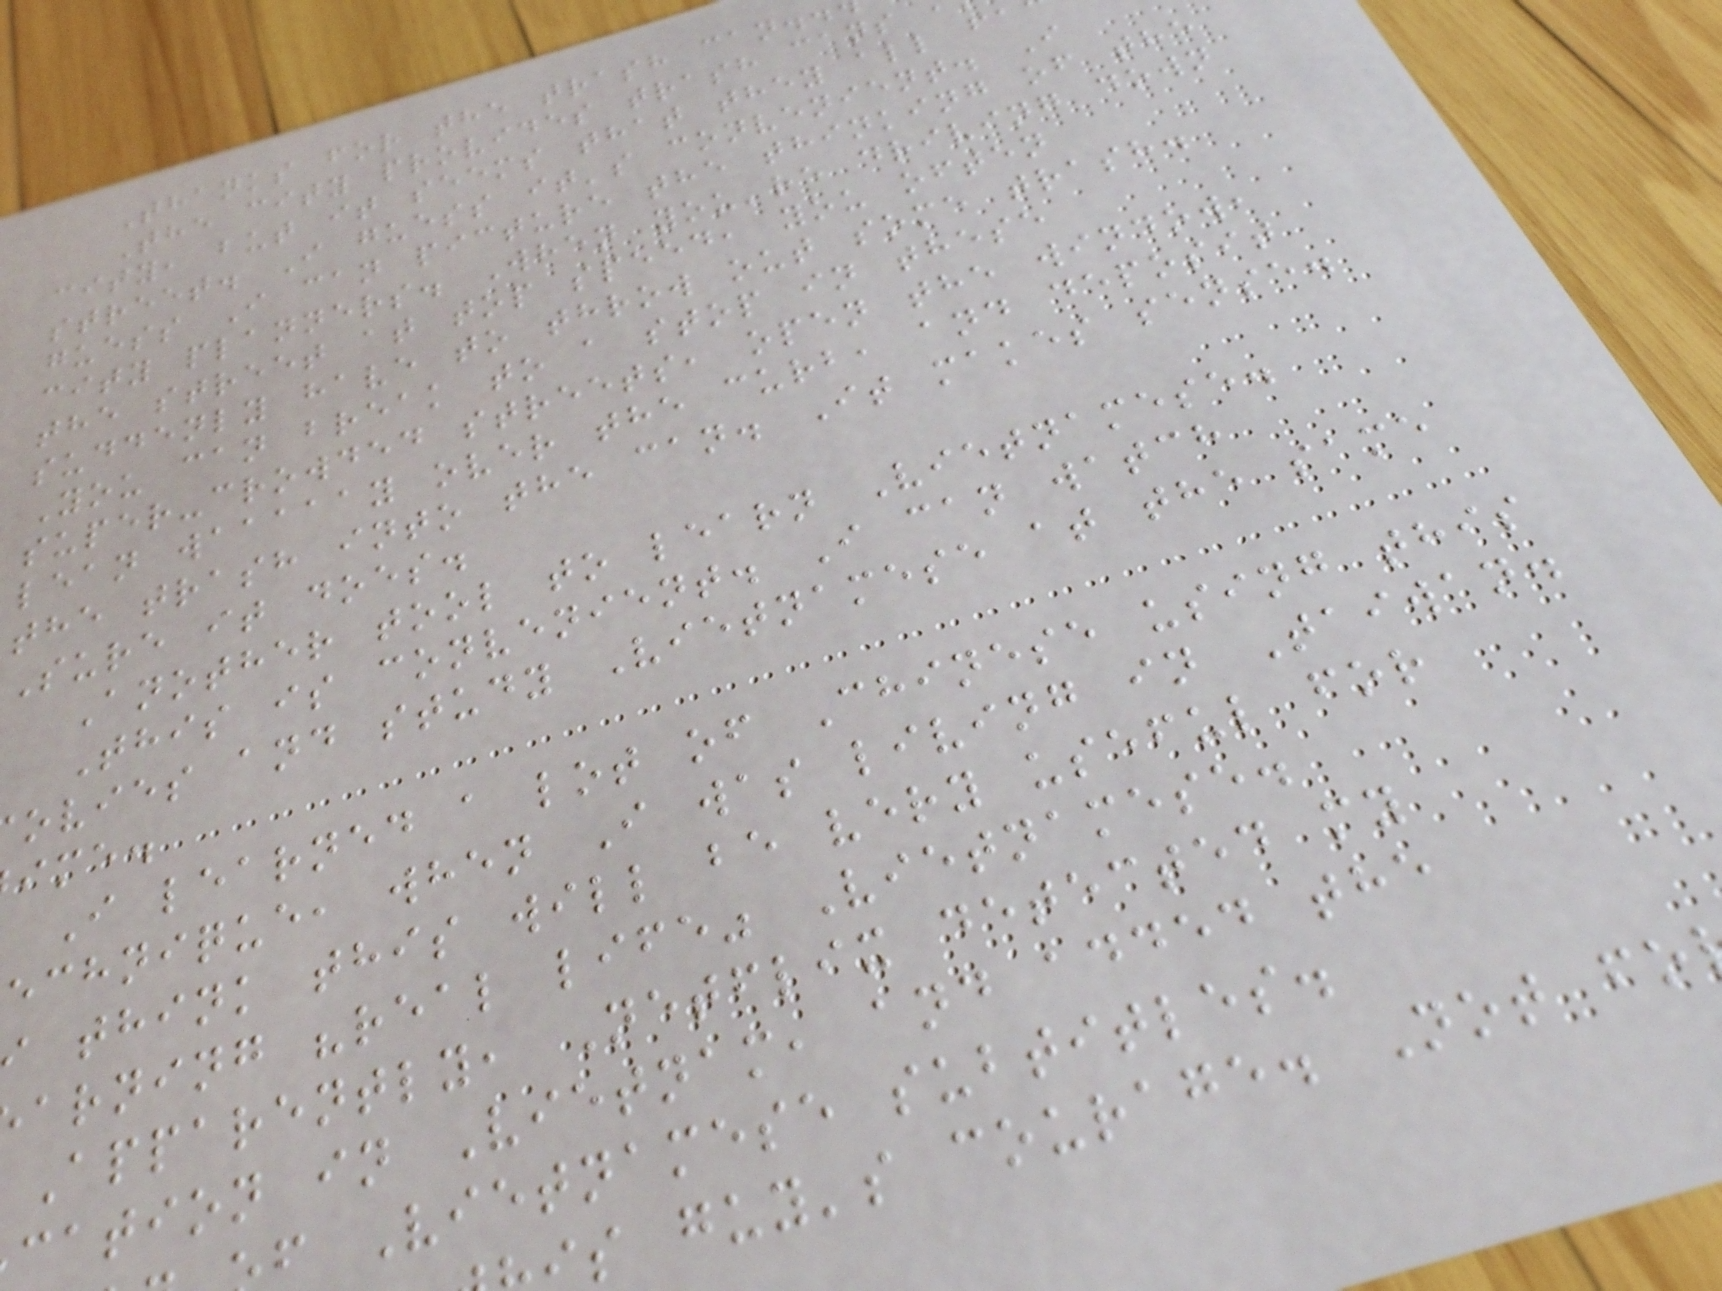Thanks for the trash can..
The city provides trash cans
city, but it seems that they all fa
street. I guess it's convenient. I
guess I can picture the thinking of the
city planners. When you're driving down
the street at top speed, you often
suddenly have to throw out some trash.
You can break to a stop in these
super-crowded streets, open the window,
lean waaaaay over the curb, and deposit
the trash into the can. It makes sense.
Sure it does.
Another tool to learn Vietnamese.
This is convenient. I can watch
ovies and study Vietnamese at the same
ime.
I learned a lot of Chinese using this
echnique, when I was living in Taiwan.
think this will be very useful for
arning "real life" Vietnamese.
Apparently, Netflix detected my
cation in Vietnam, and added the
f Vietnamese subtitles.
s guy's courage. Not fo
